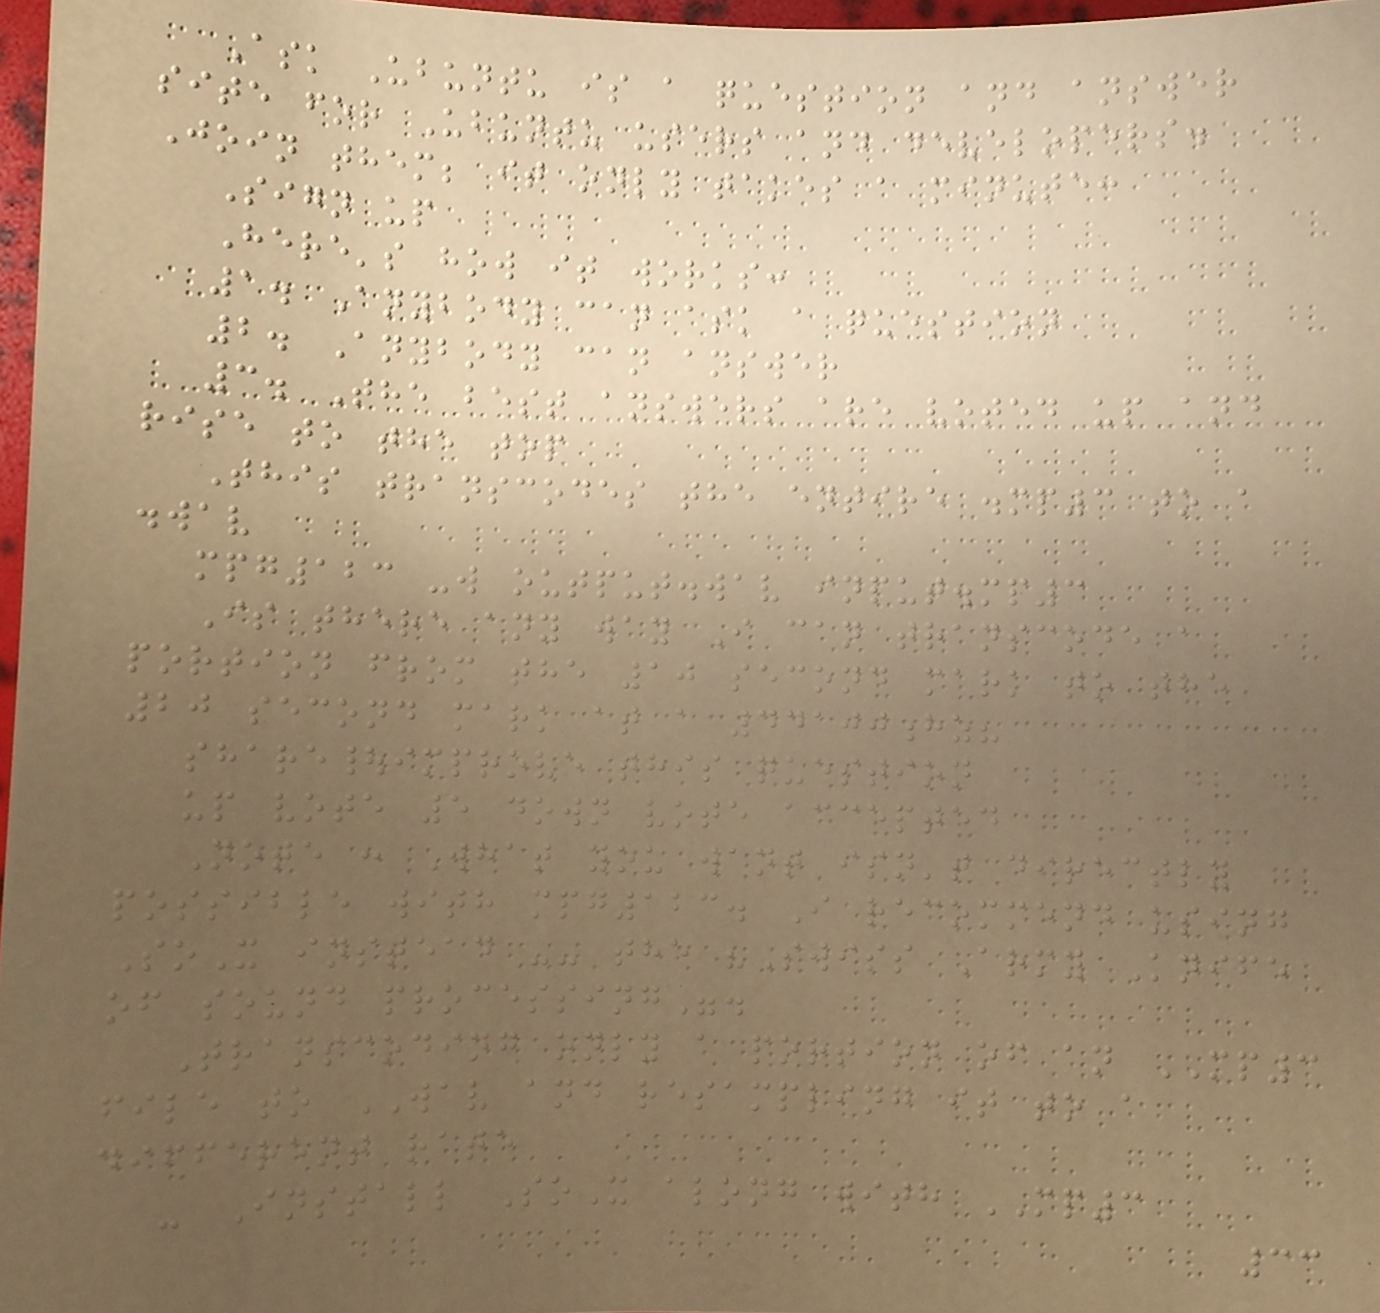Ask Ubuntu is a question and answer
site for Ubuntu users and developers.
Join them; it only takes a minute:
Sign up
Here's how it works:
1. Anybody can ask a question
2. Anybody can answer
3. The best answers are voted up and
rise to the top
This transcodes the entire .mp3 to a
.wav
mpg123 -w output.wav input.mp3
Is there any way I can transcode a
portion from the 10 second mark to the
20 second mark at a 44100hz?
share|improve this question
up vote 5 down vote accepted
Note : What you want isn't directly
possible with mpg123. I recommend using
SoX instead -- the "Swiss Army Knife
of sound processing".
Transcoding only a portion of an MP3
file to WAV and resampling it to a
different rate
- Install SoX along with MP3
33
